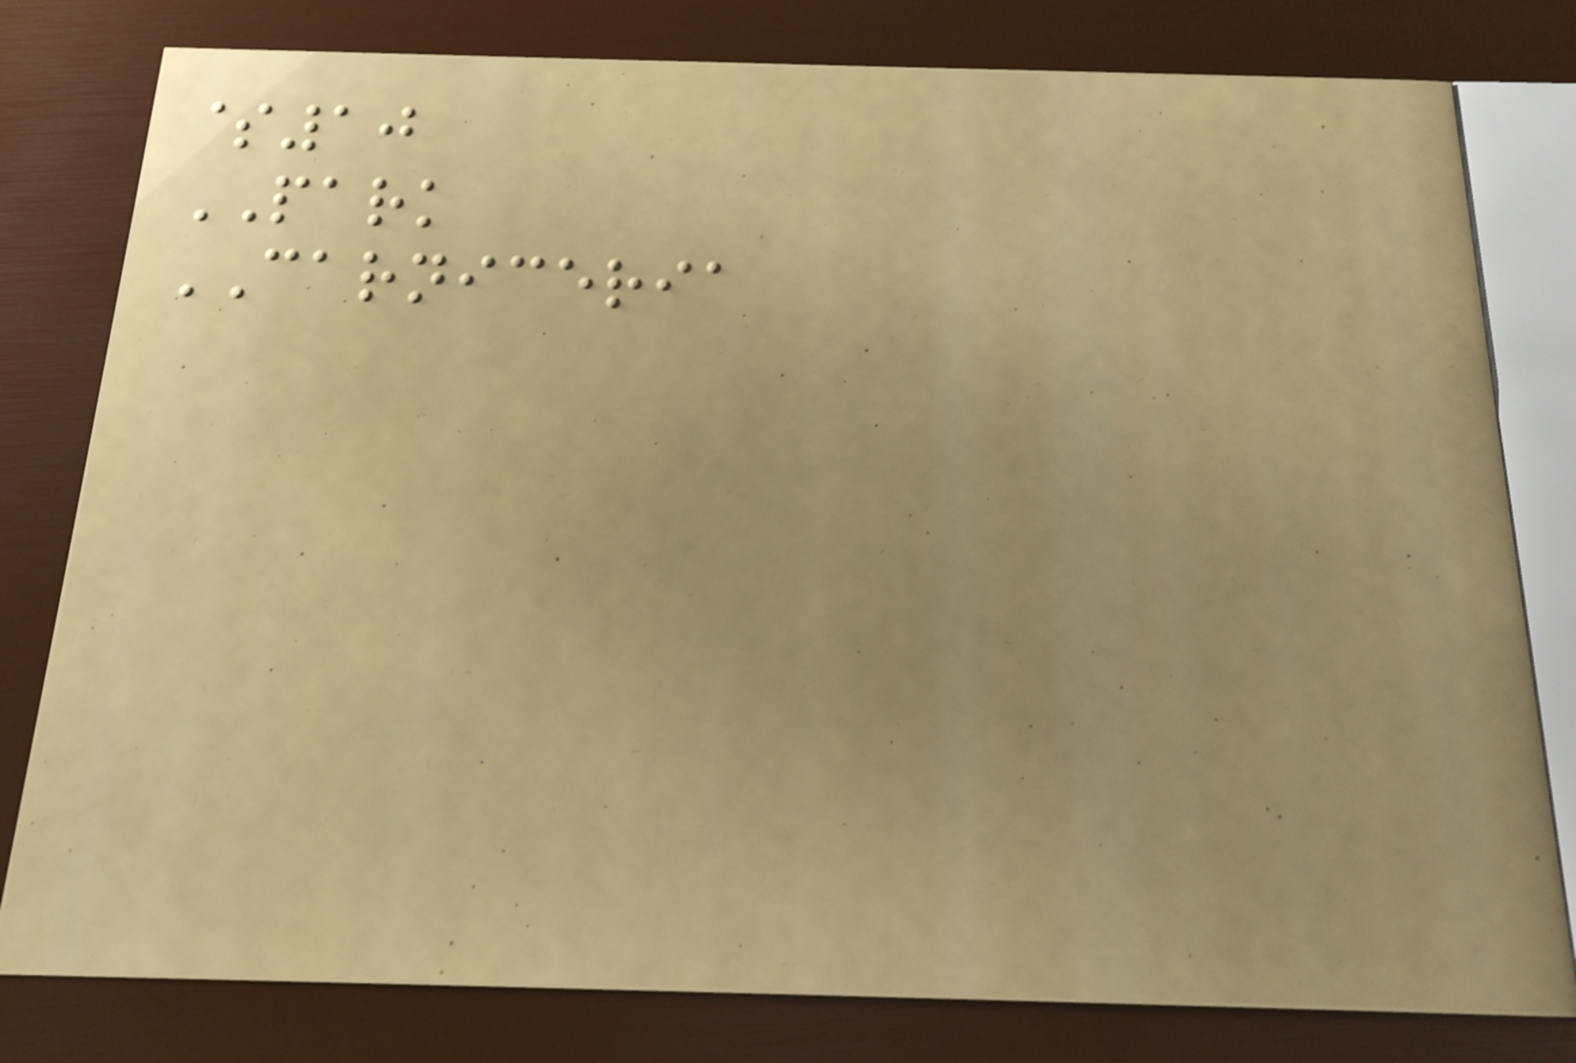$10
PARK
CARNICERIA
